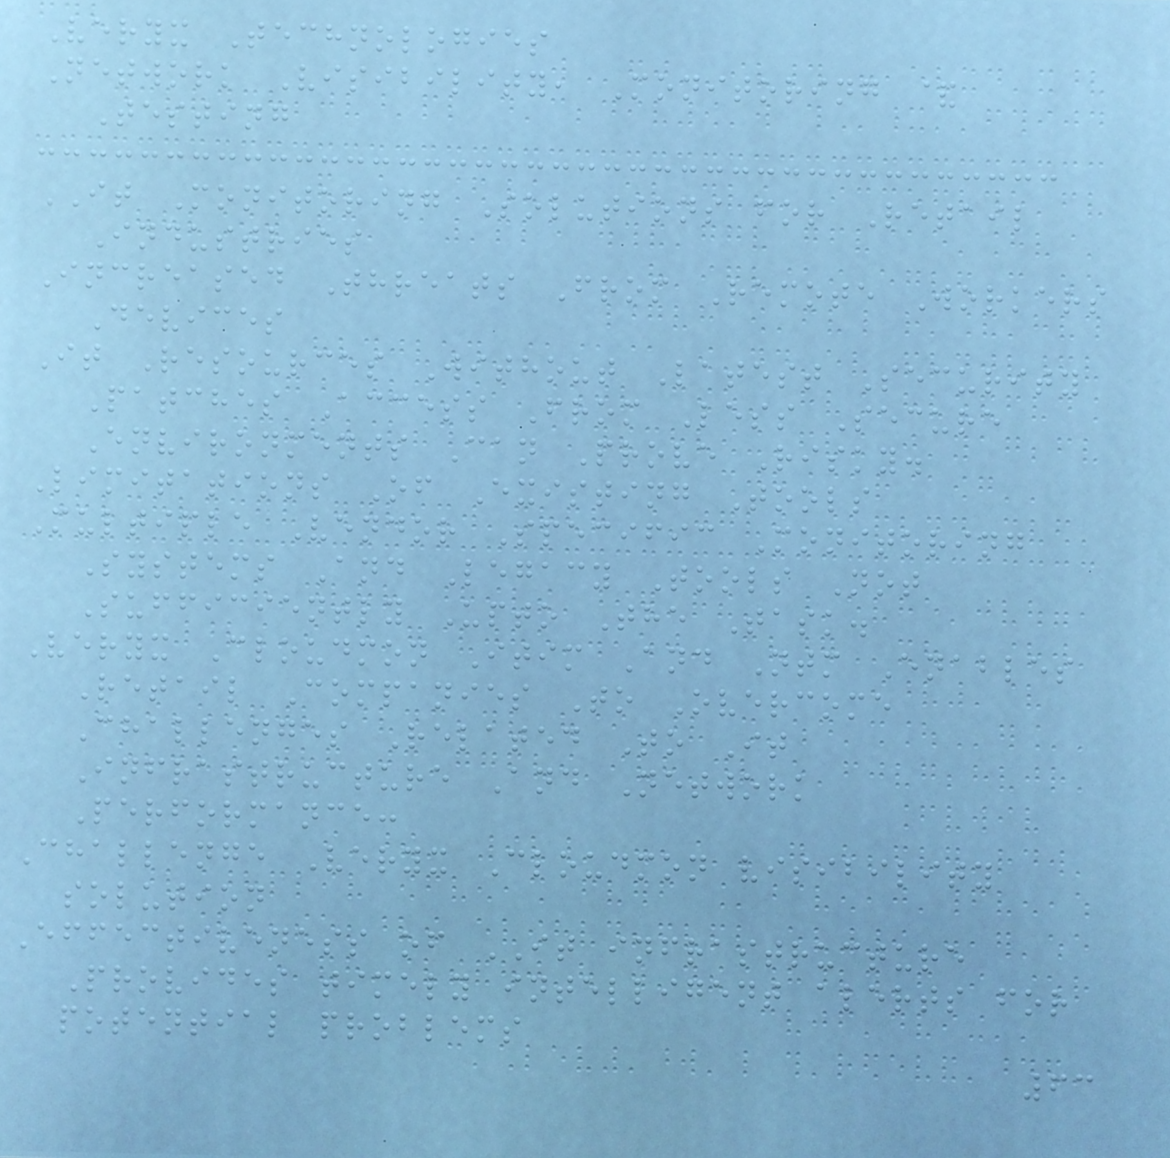Veryx Technologies
Network Visibility, Monitoring &
Testing
IT Monitoring Solutions for Retail
Industries
Increased Threats From Remote Workers
Devices
It Resources Without Latest Security
Patches Access From Less Secure
Environments Can Prove Risky.
Limitations Of Existing Tools
Multiple Vendor Specific Monitoring
Systems And Legacy Tools Not
Sufficiently Upto The Task.
Veryx Cloudmon Itim And Ntm Enables
Retail Companies To Overcome
Challenges Related To It
Infrastructure And Network
Performance:
Challenge Veryx Cloudmon visibility
solution
Effectiveness of IT infrastructure
Provides timely intelligent alerts for
potential problems
63
